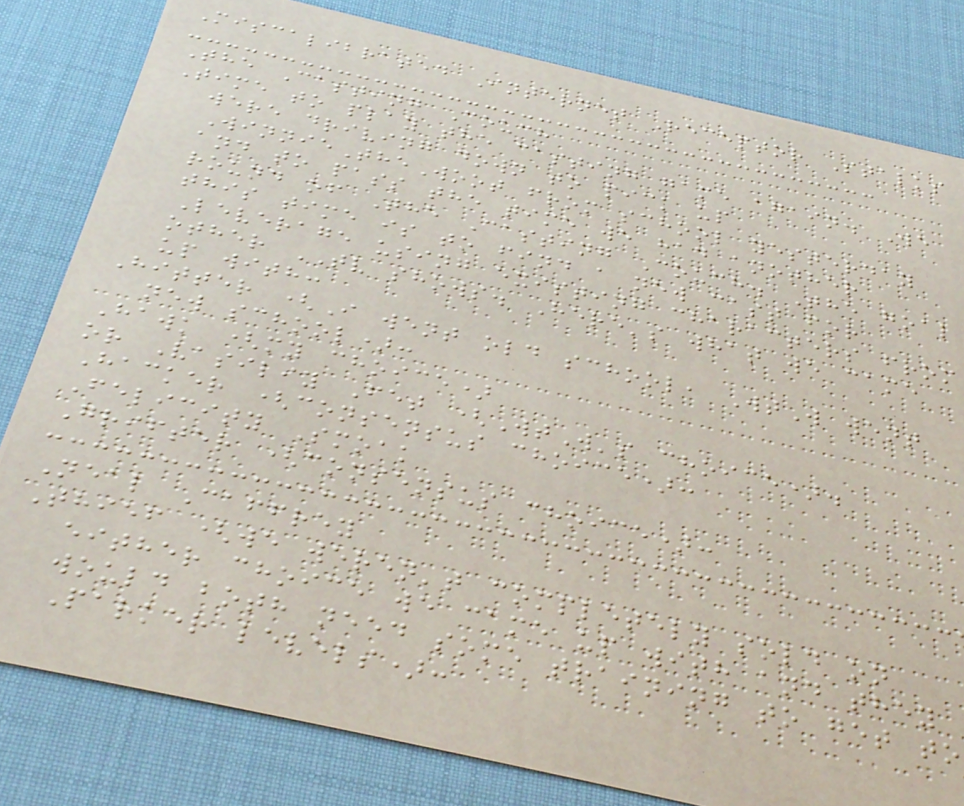Miscalibrated Internet Receptor Stalks
The Casting Couch
Time to play the casting game again. We
were driving down to pick up
WinnieTheWoot from school yesterday
and to pass the time we had another
round of The Casting Couch. The goal
this time is to find a new cast for
Leverage using existing characters from
other TV shows. Here's what we came
up with:
Hitter (I went old school, WtW went
new school):
Hawk (my choice)
or Vasiliy Fet (WtW's choice).
Hacker (consensus choice):
Felicity Smoak
Grifter (consensus choice):
Neal Caffrey
Thief (we weren't completely sold on
either choice we came up with and they
would both need some training to get to
Parker levels):
